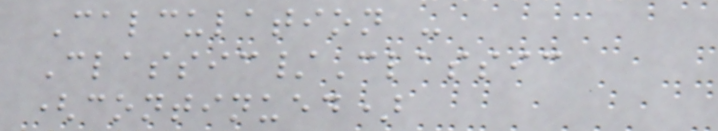Calculation -
Classic/Classic
(continued)
